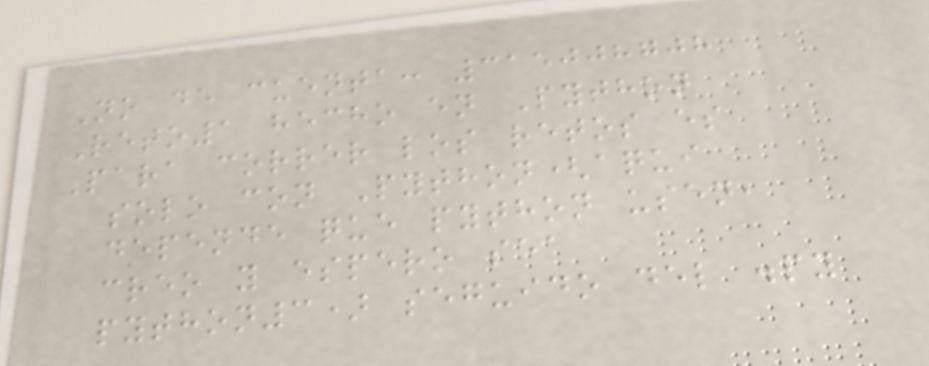No de cuenta: 315008708
Reto1 hecho en Python
Para correr los retos es
solo con Python(aqui
depende que python usen,
creo y espero sea
python3) seguido del .py
